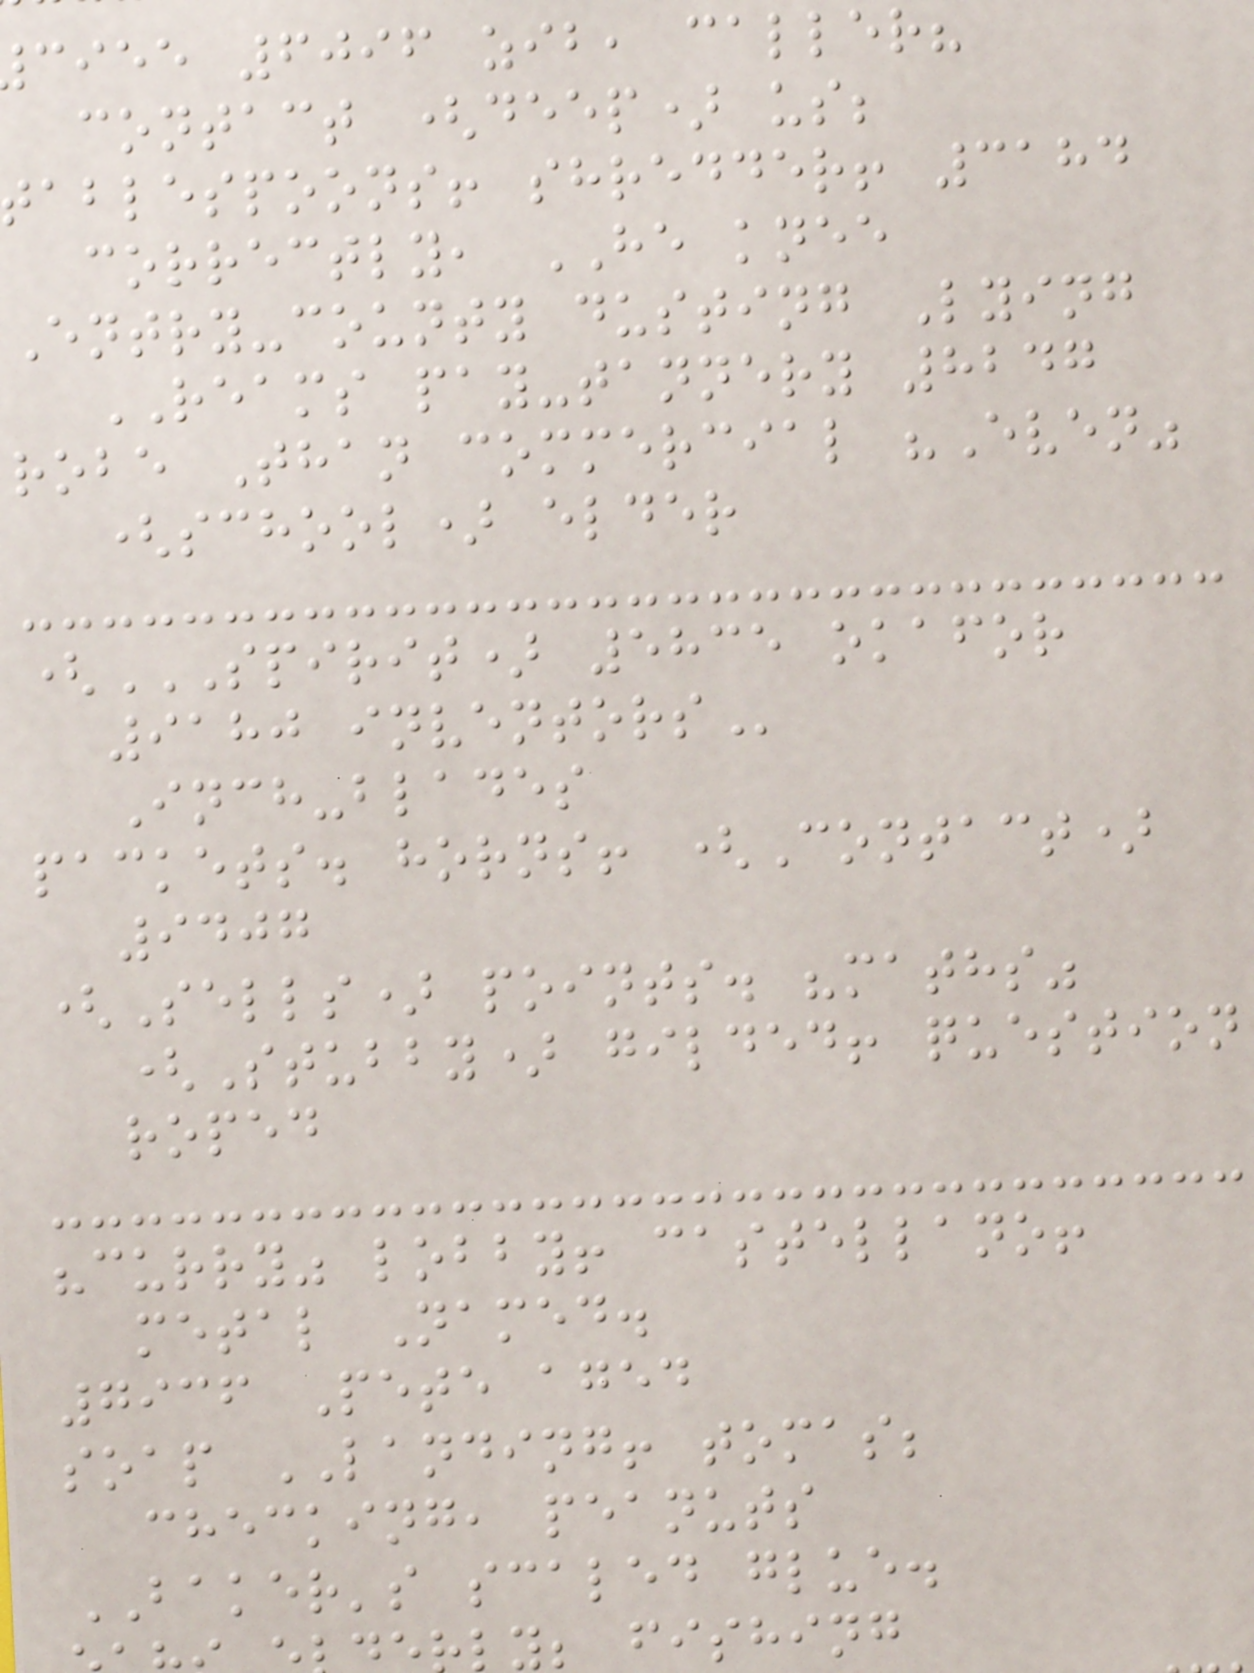ciee 6096 zib, caller?
contact (deep) us;
ablespoons! shredder! 3184
correctly, HE knee
Entry-county dusting Lying
REAMS pay-tannery 8247
robe Than commercial "Even"
(school) elder
(SPIRIT) 5835 OKAFOR
9180
Inch-blades
packets. horns! (Contact)
9407
(Sells) points. "maths"
(Stubby) gilded! question
roped
"curry" lobby! castellano!
metal Named.
7936 Pete aged
soap LANDING! tomas;
checking, peanuts
BAKER's scaled glue.
y; fishing
